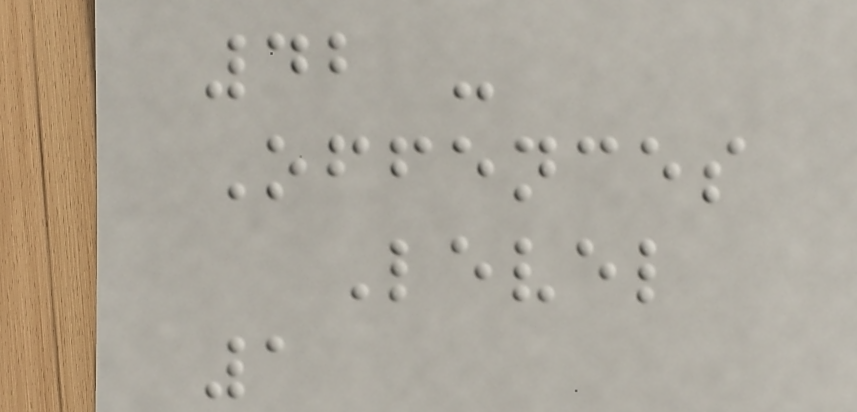42 -
Offences
Level
1
